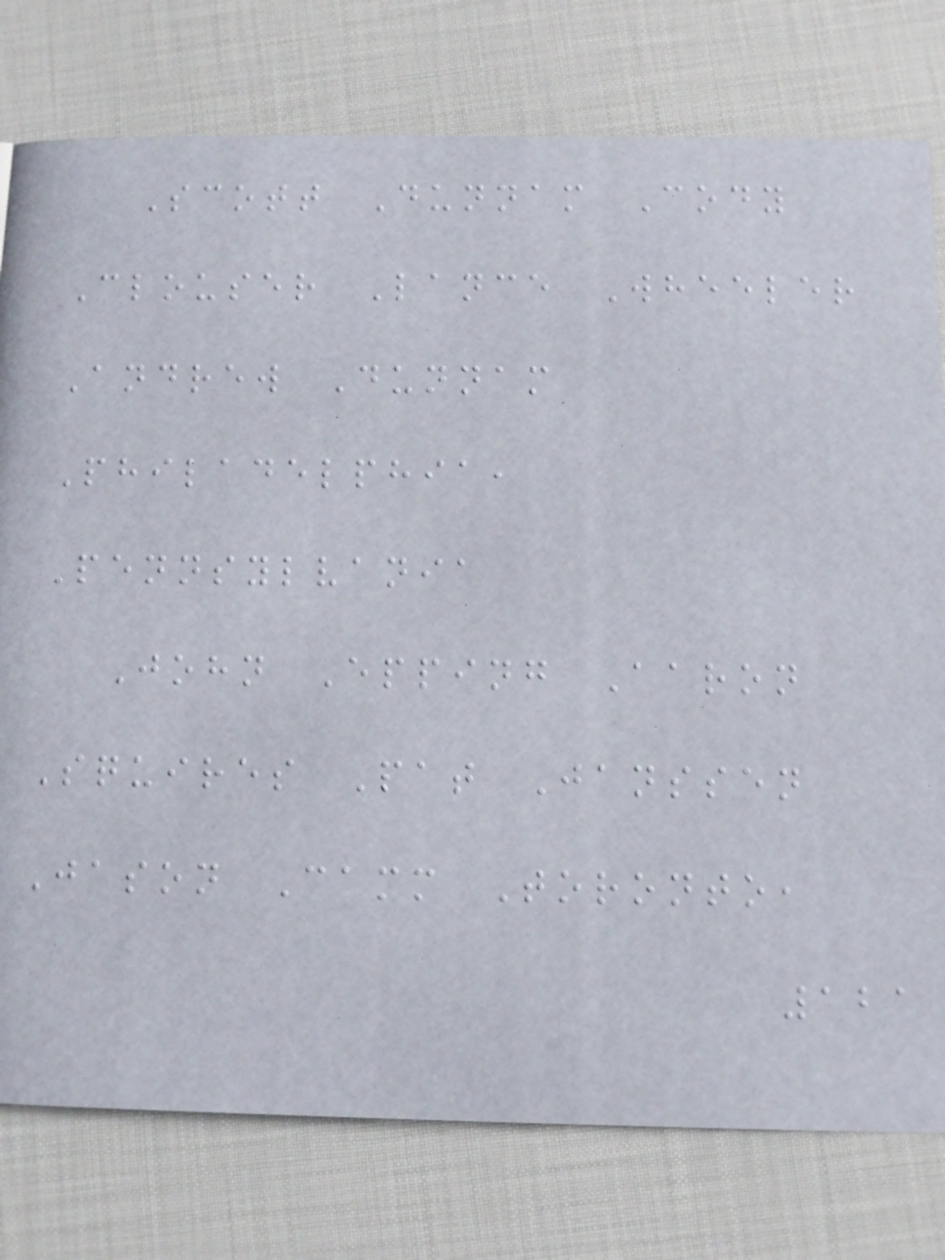Scott Dunnam Cody
Clouser Lance Wheeler
Andrew Dunnam
Philadelphia,
Pennsylvania
John Epping Aaron
Squires Pat Janssen
Jason Camm Toronto,
121
